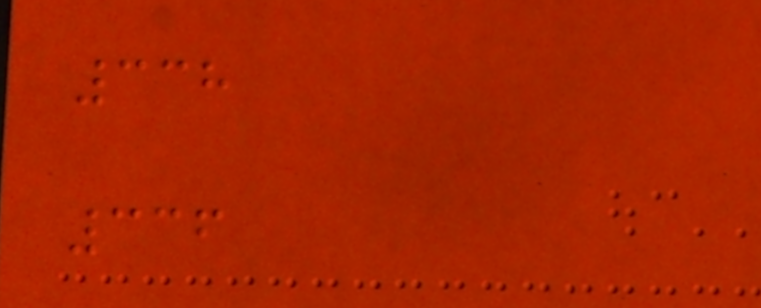338
336
